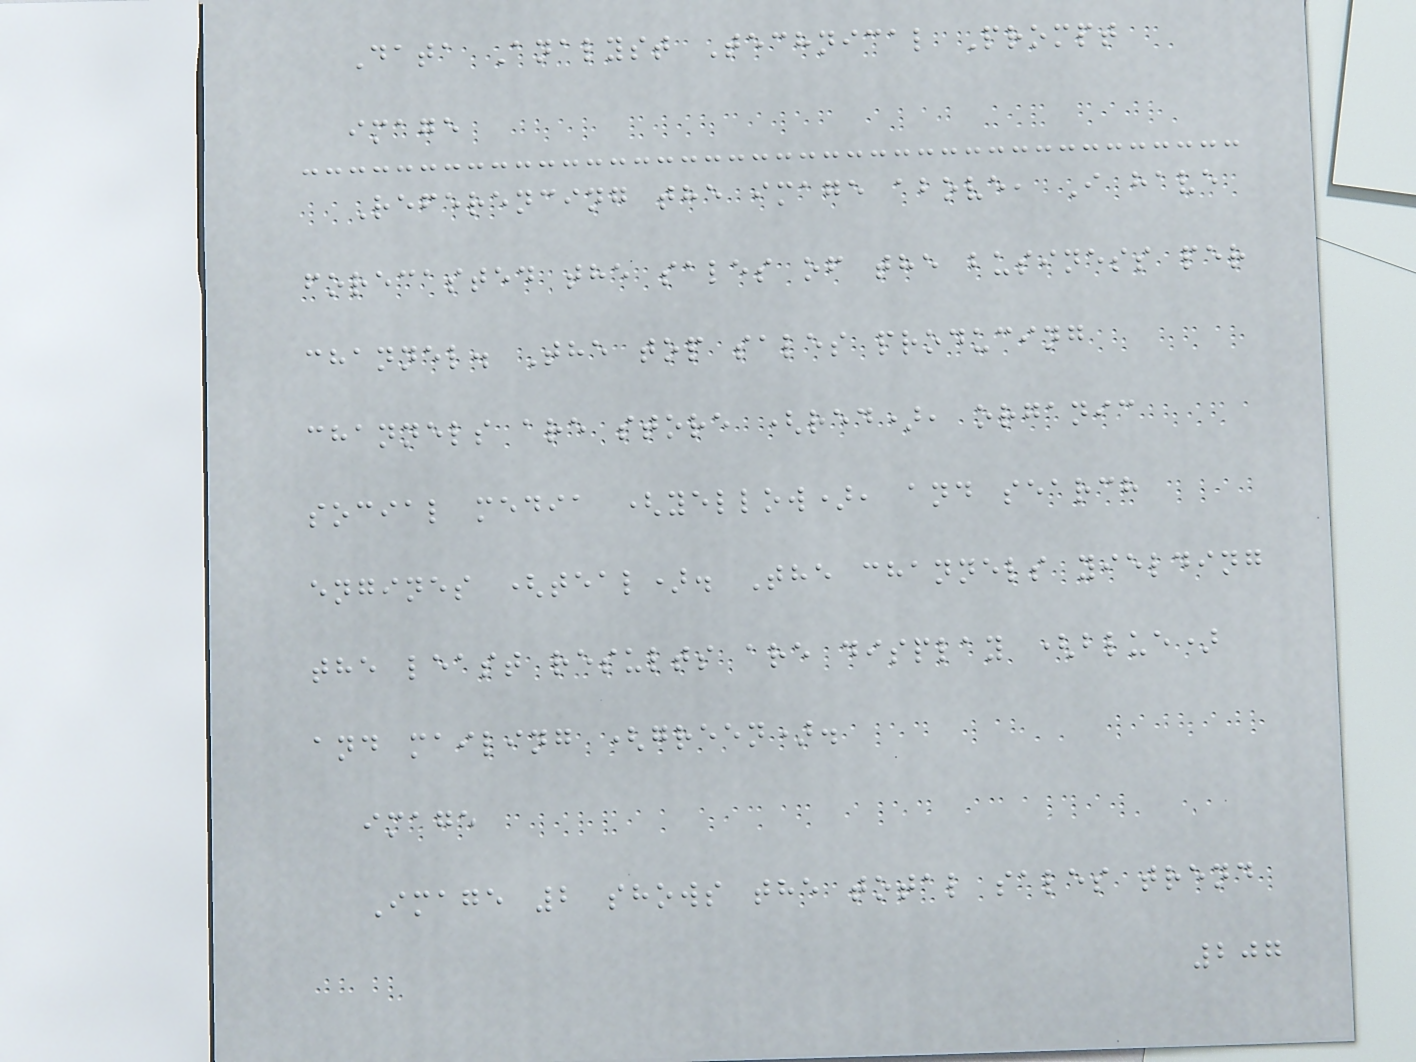Data Analyst Technical Prompt
image
Referencing the image above, I have
forecasted the sales of the business per
channel. The top sales producing
channels are store (red), organic
social media (yellow), and search
engines (teal). The channels yielding
the least results are display (blue)
and mailing (green).
image
Image 2 shows the total sales trend
207
